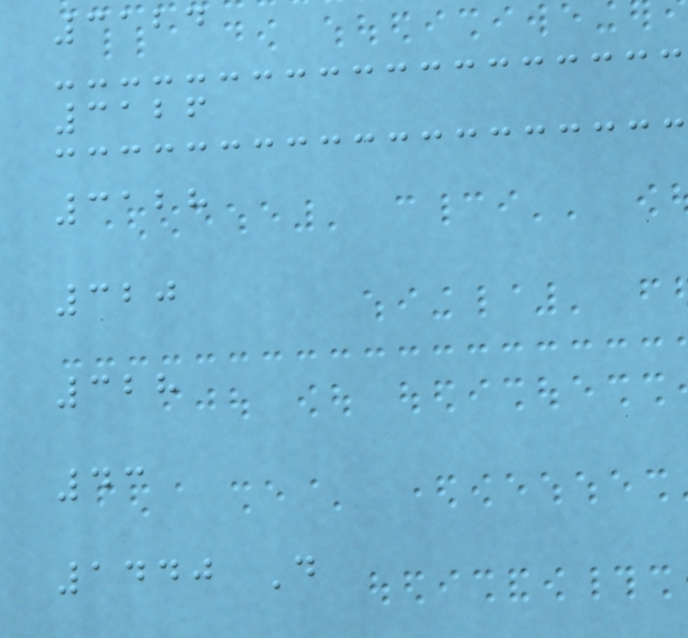3124
3126
3128
320
328
43
1440 D
